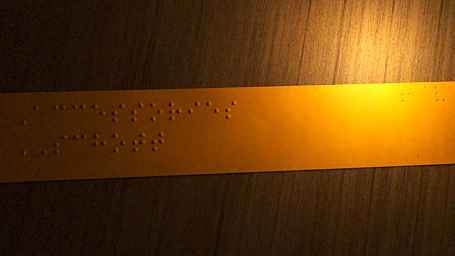Accessories
SCHOTT
